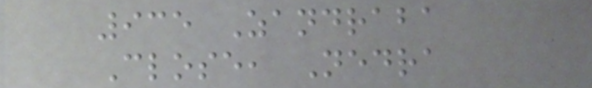935 Zandraba
Close, Nedra
